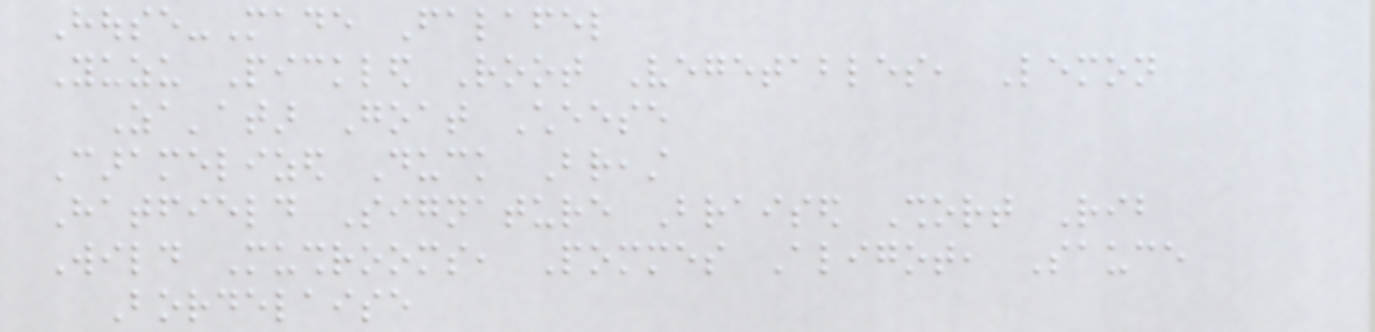House-Made Falafel
Yuzu Pickled Root Vegetables, Lemon
Za'atar Goat Cheese
Caramelized Duck Breast
Hatfield Signature Braised Short Rib
Wild Mushrooms, Pommes Aligot, Sauce
Bordelaise
